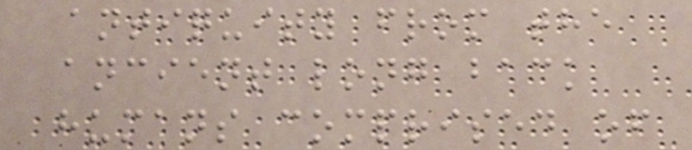antiquity from the
ancient long back
humans comprised of
